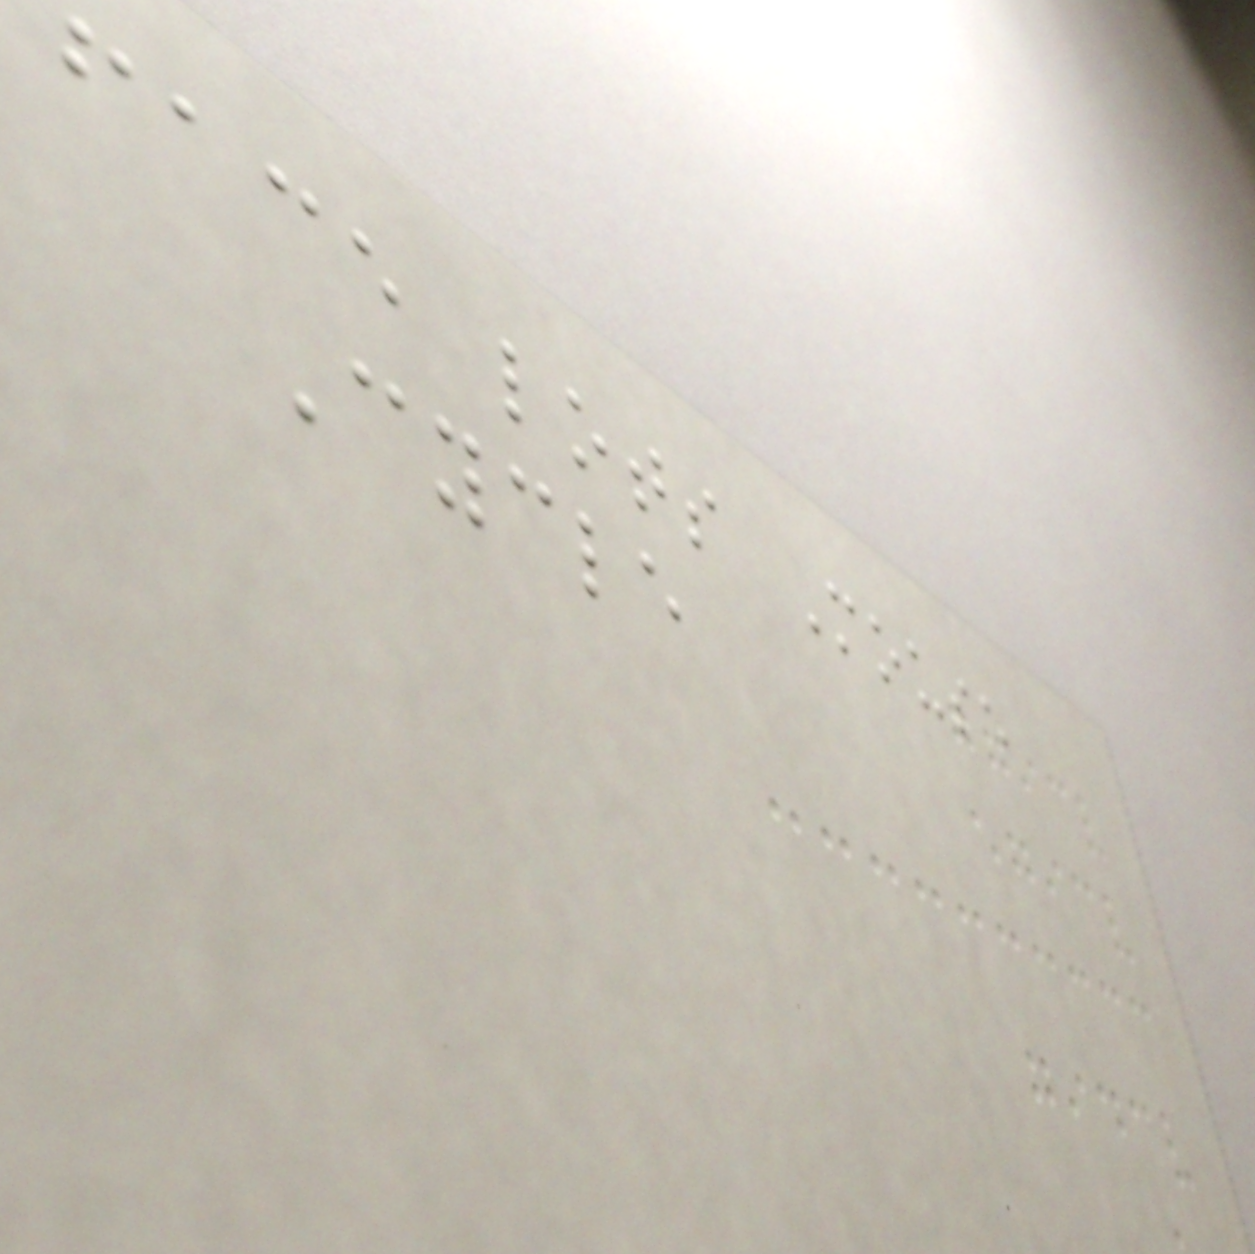face lots Mouse
Cycle
